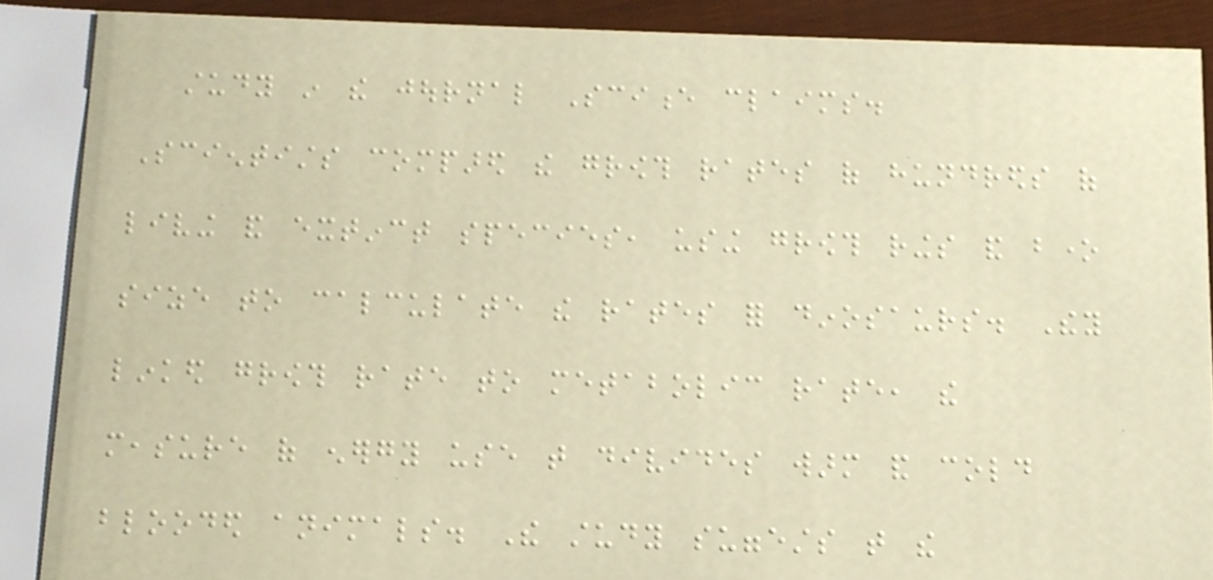study in the journal Science claims.
Scientists compared the growth rates of hundreds of
living and extinct species, using growth rings and bone
size to calculate the rates for dinosaurs. They
linked growth rate to metabolic rate, the
measure of energy use that divides warm and cold
blooded animals. The study suggests that the
